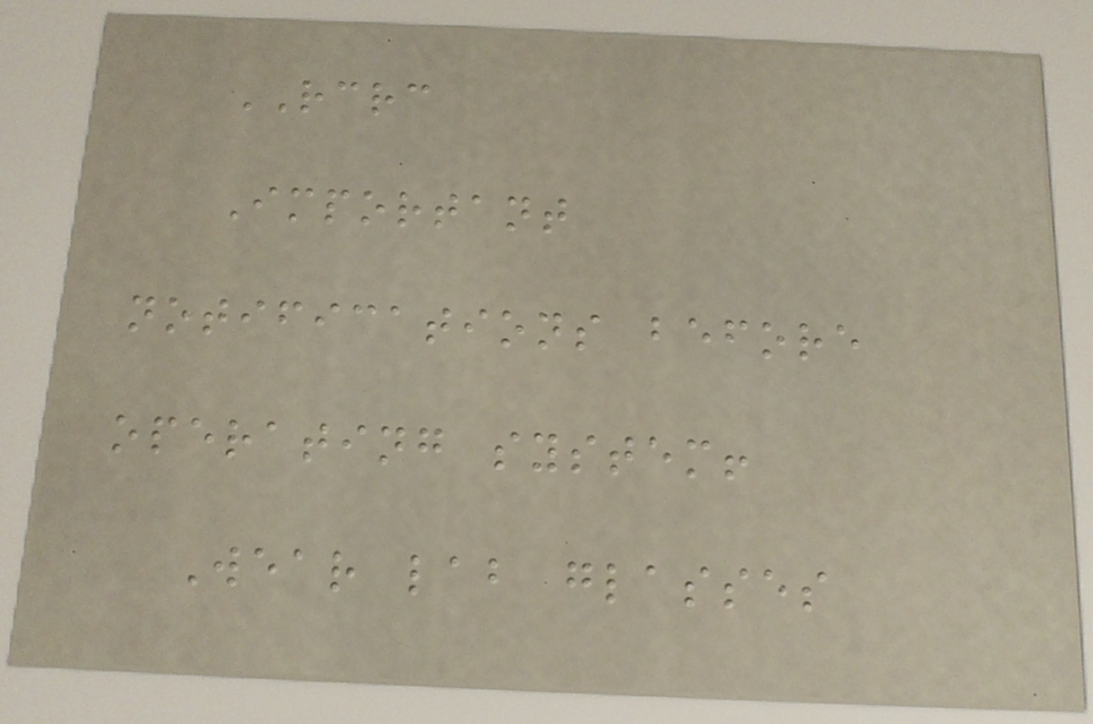RCRC
Important
notifications before
operating system!
Wear lab glasses
